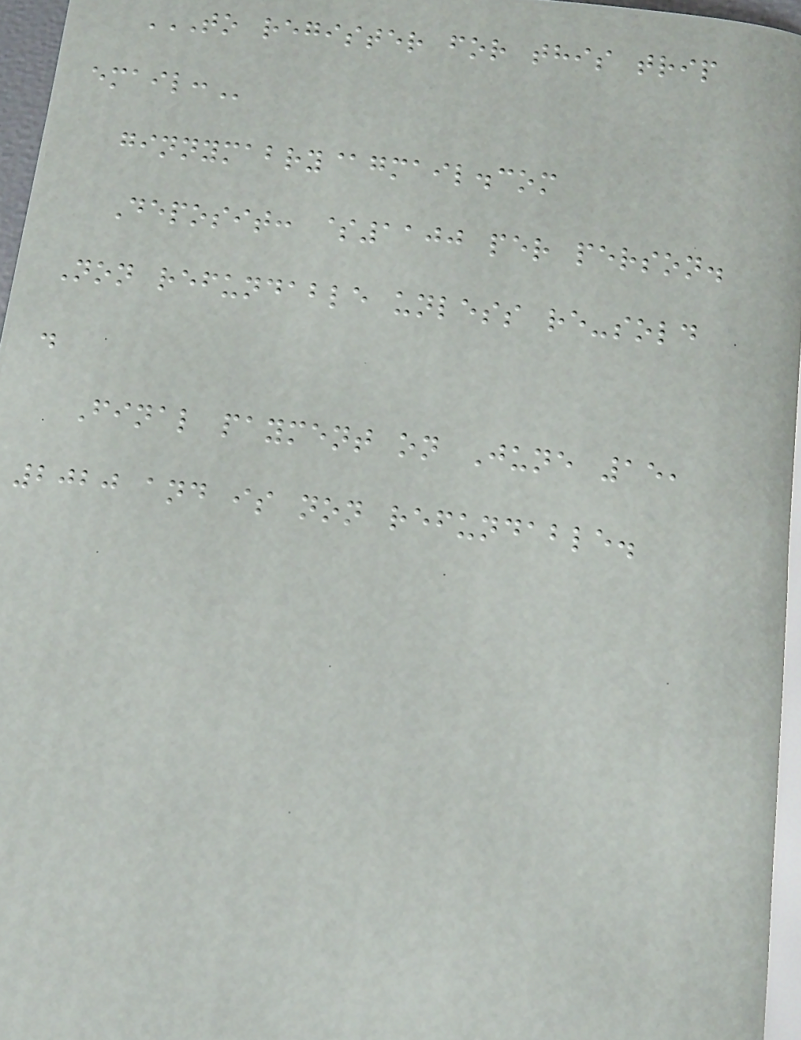TO REGISTER FOR THIS TRIP
EMAIL:
ginnymabry@gmail.com
Deposit: $1100 per person.
Non refundable unless re-sold
.
Final payment on June 15,
2020 and is non refundable.
